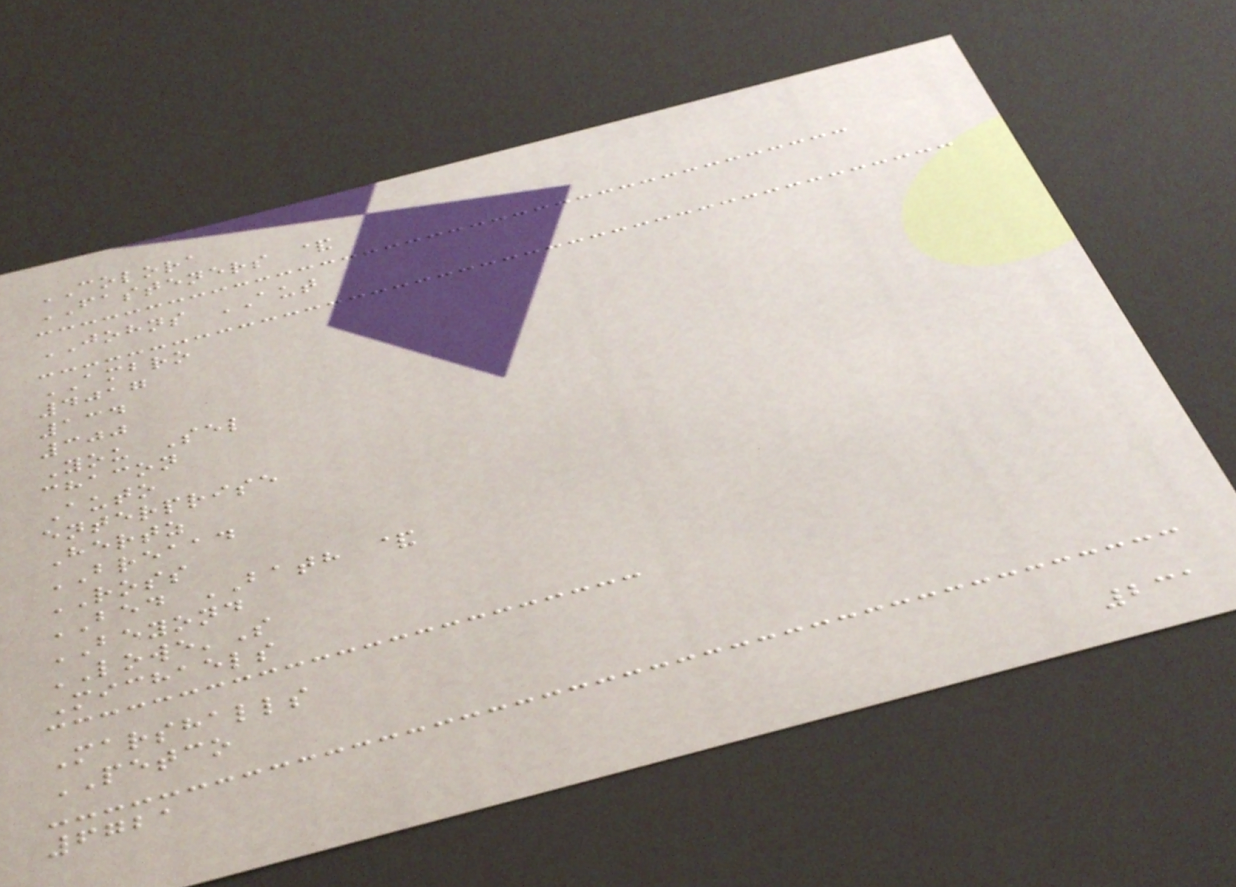COLORA
FASTENERS &
JOHNS AUT
AMBRO
4017
134
300
You Sel
chacon
Auto
enterprise
Hertz
BREAAD
ROSS
BED BATH &
BEYOND
LOWE'S
Michaels
Marshalls
PETCO
6721
231
